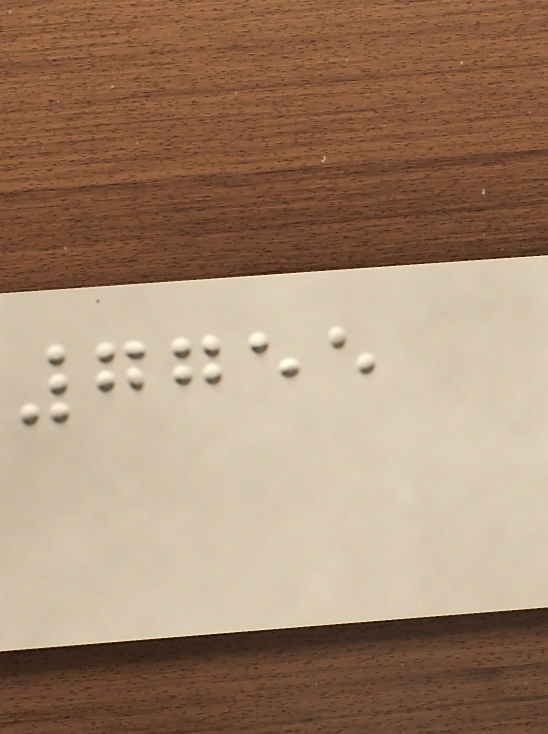7755
